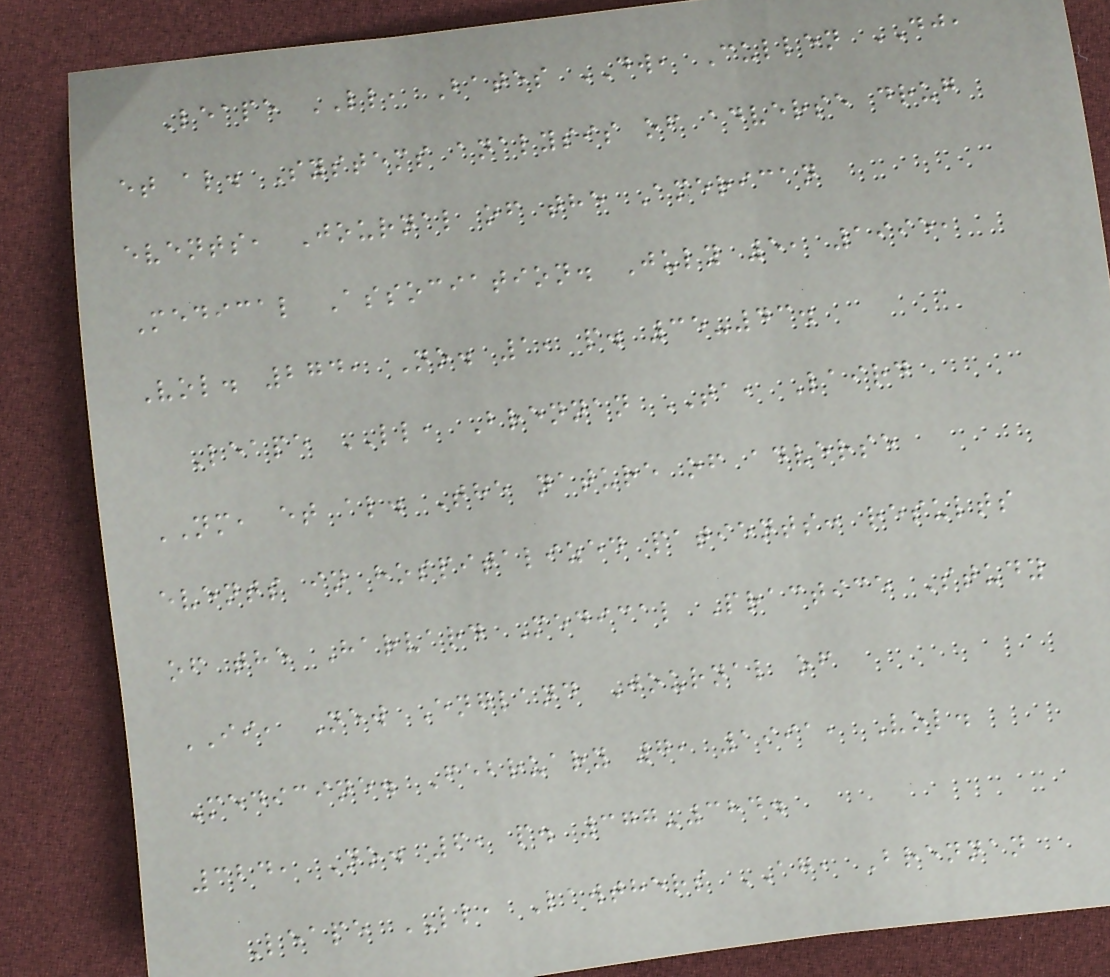Leape LL, Bates DW, Cullen DJ,
et al. Systems analysis of adverse drug
events, Journal of the American
Medical Association. July 5, 1995,
Vol. 274, No. 1, p. 35-43.
Leape LL, Brennan TA, Laird
NM, et al. The nature of adverse
events in hospitalized patients: results
of the Harvard Medical Practice Study
II, New England Journal of
Medicine. February 7, 1991, Vol.
324, No. 6, p. 377-384.
Leape LL, Lawthers AG, Brennan
